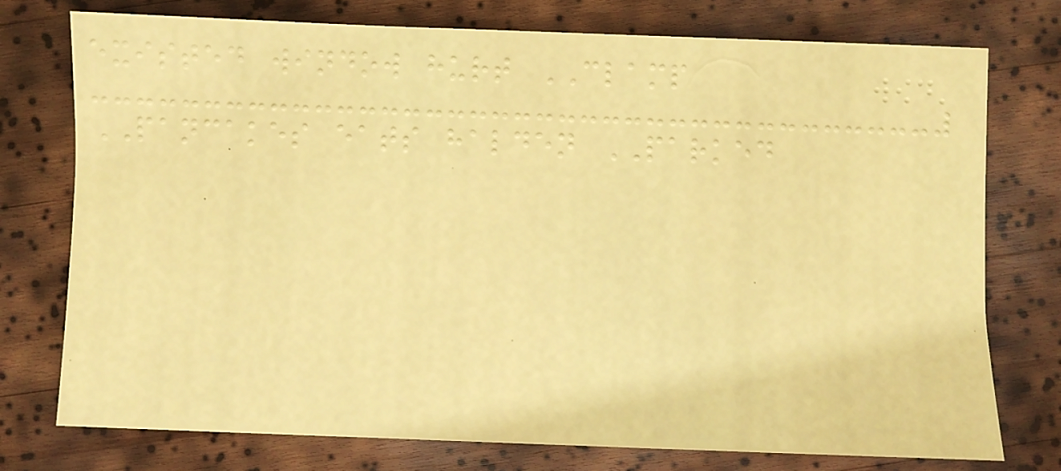existed window hurt CLAMP
PANCAKES eats halden PARKED
